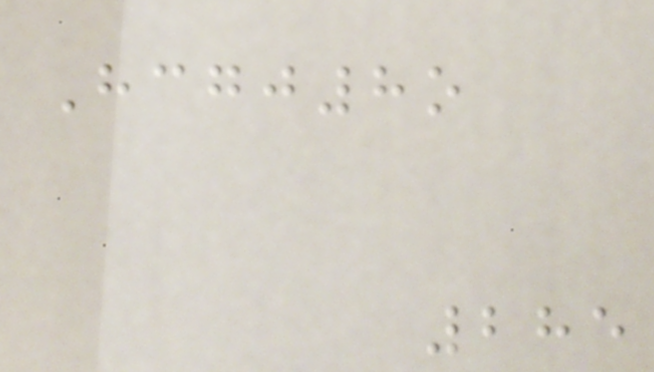Hcgj8o
285
